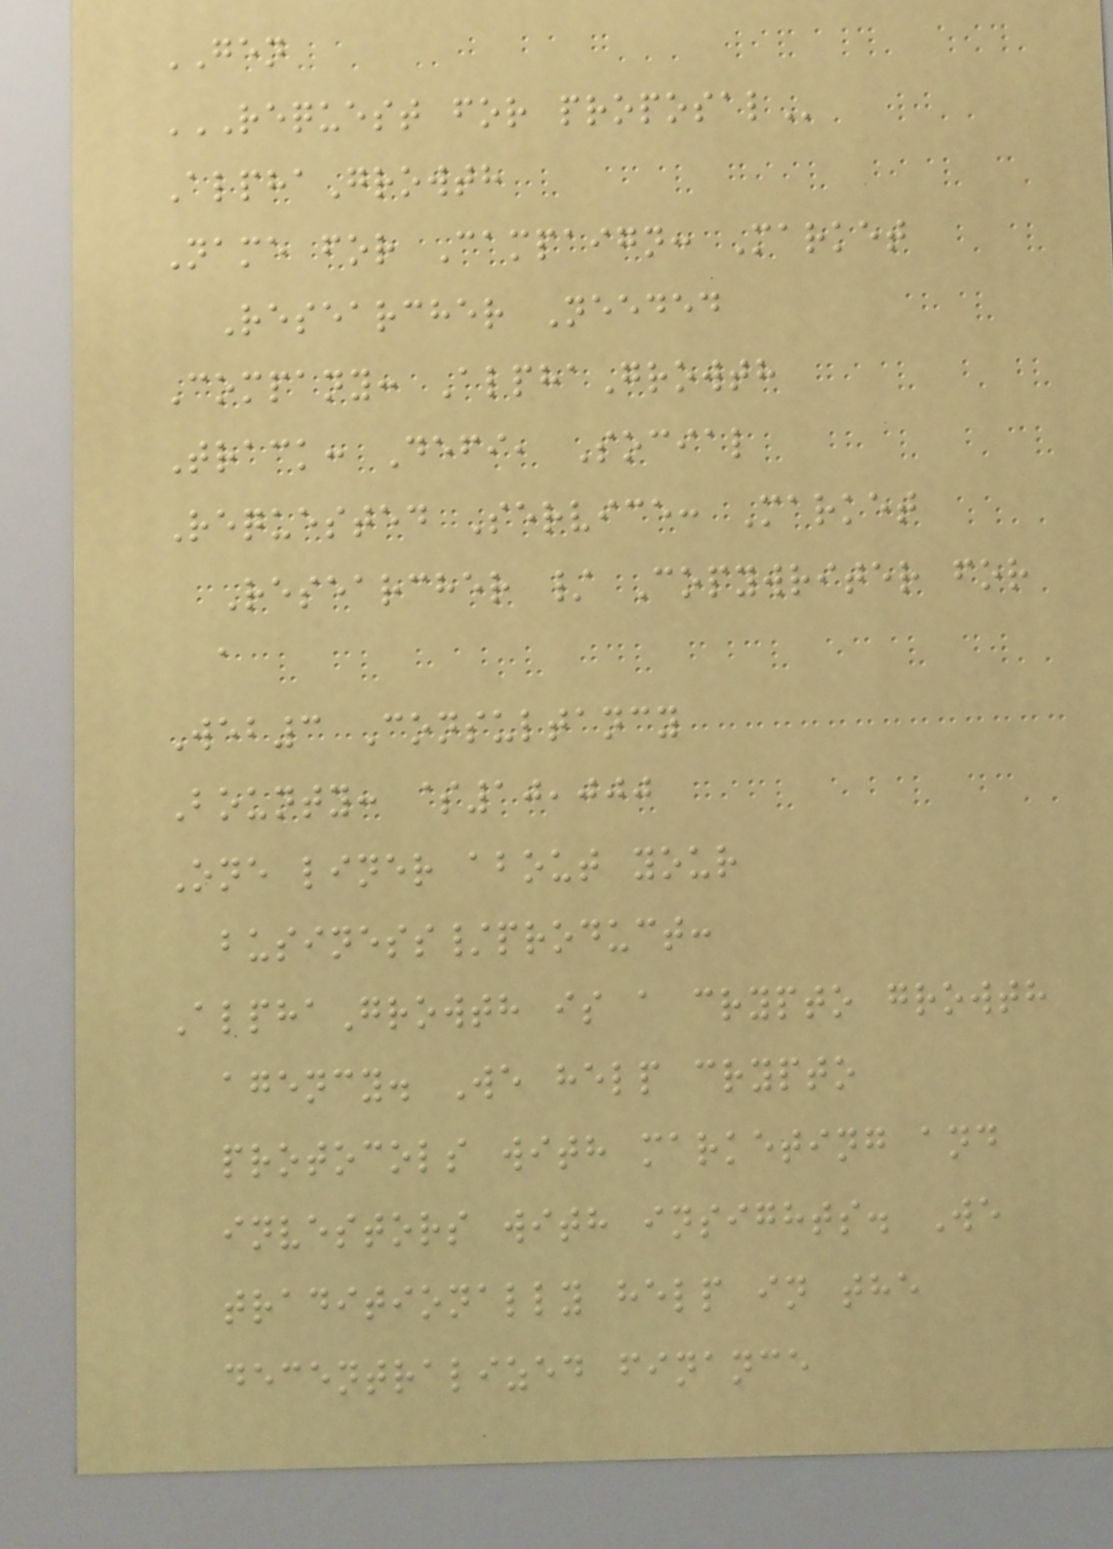GEN
REQUEST FOR PROPOSAL
AlphaGrowth
Name for Campaign: Market
Researcher Needed
Company: AlphaGrowth
Track: Defi, Social
Requested Service: Market
Researcher / Copywriter for
a
Web3 Consultancy
Bounty: $10,000
One liner about your
business/product:
AlphaGrowth is a crypto growth
agency. We help crypto
protocols with marketing and
investors with insights. We
traditionally help in the
decentralized finance
